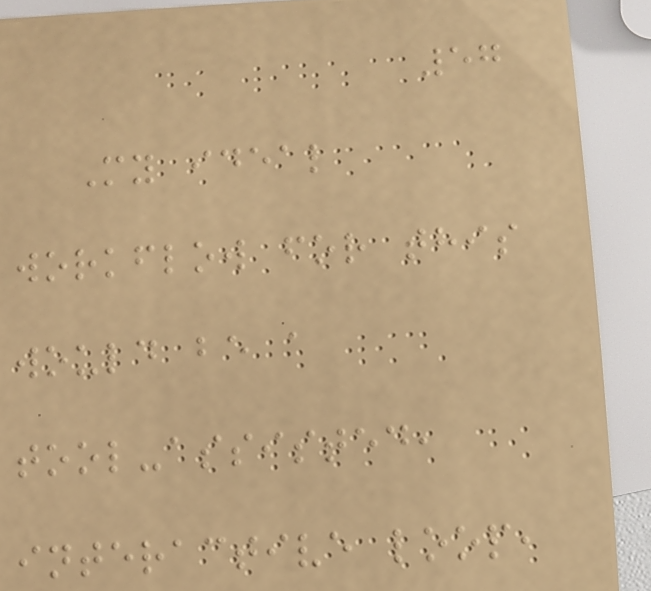57
My ideal
workflow for this
would be a
tool-assisted,
interactive loop,
